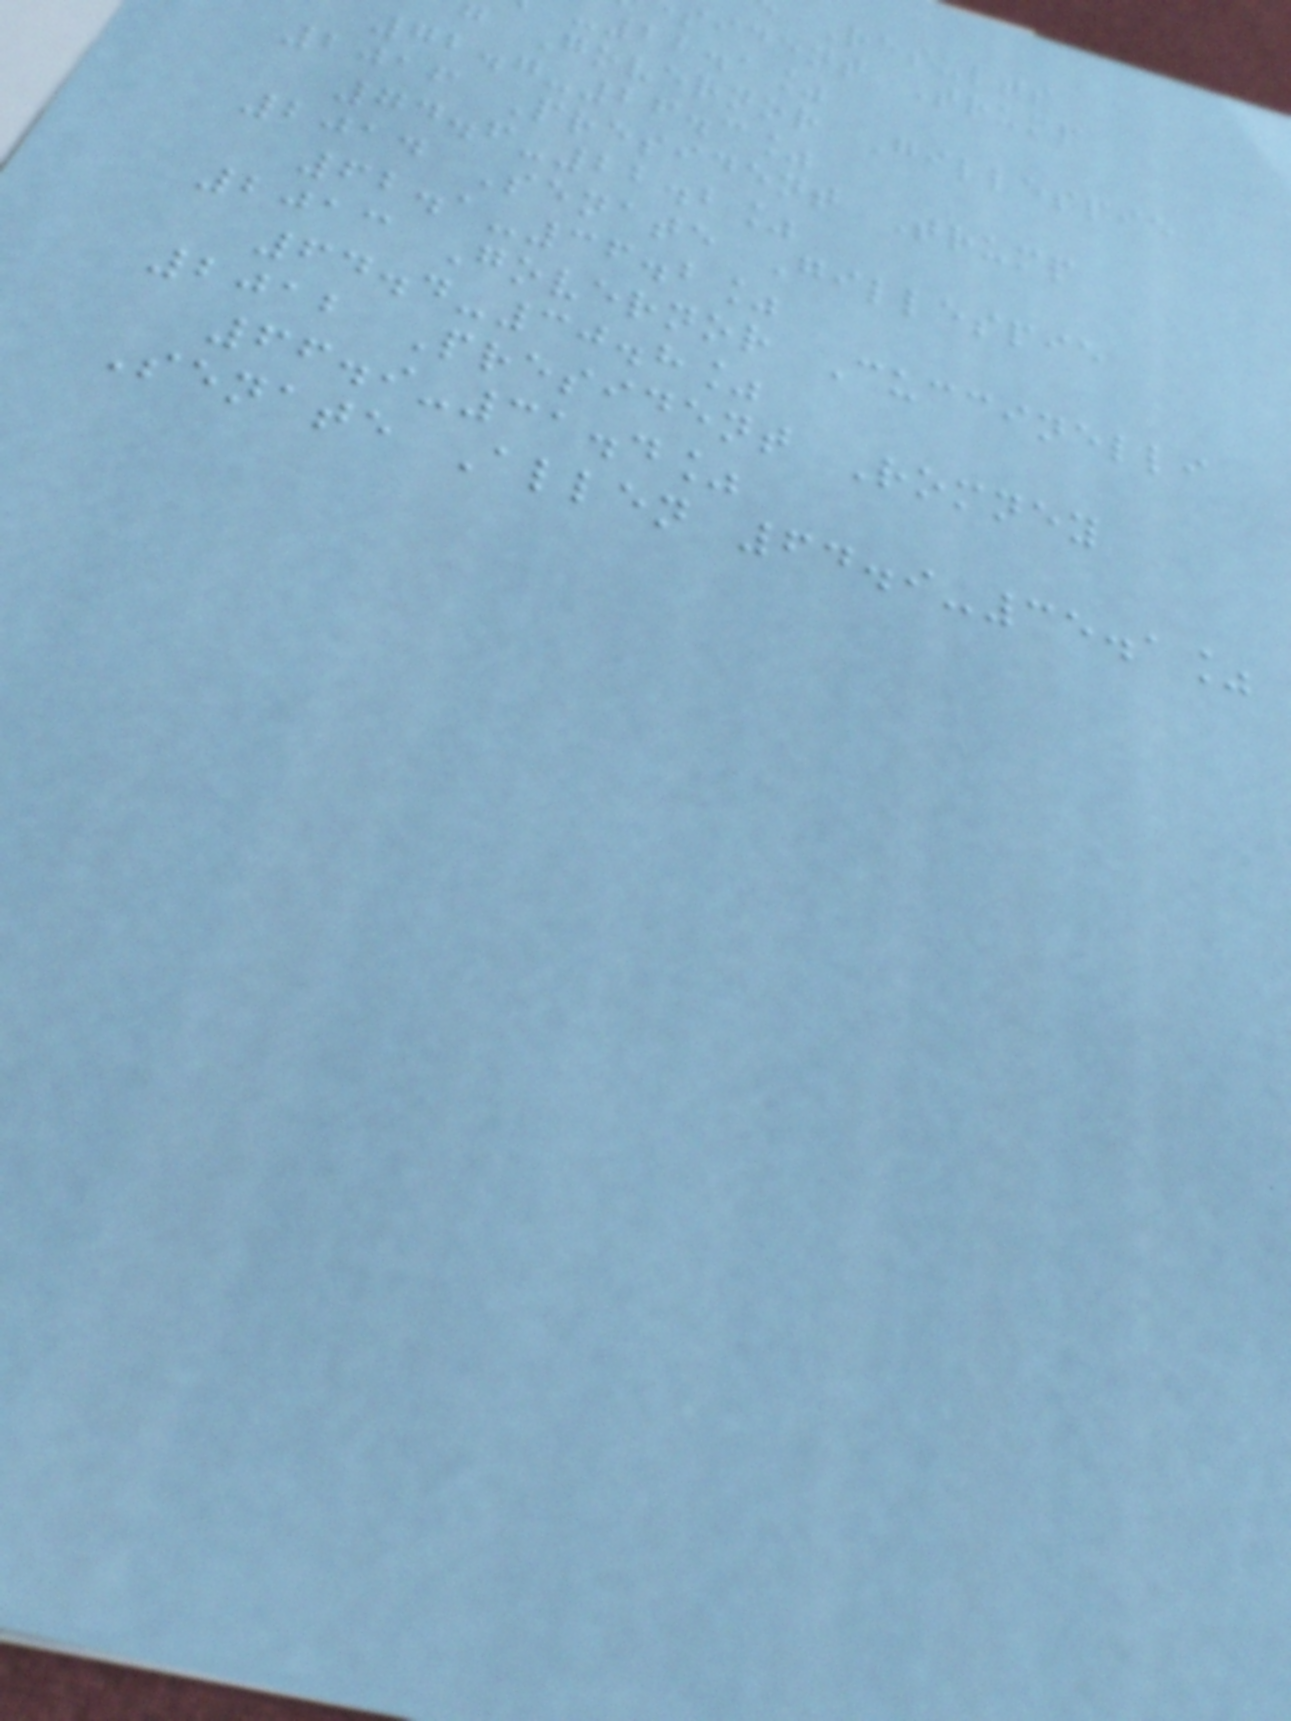Results
sident Trump
-22.1%
g Governor Gillespie
72.7-26.3%
2016 President Trump
74.6-22.2%
2014 Senate Gillespie
62.1-36.2%
2013 Governor Cuccinelli
64.4-30.8%
2012 President Romney
66.9-31.4%
Senate Allen 64.9-35.1%
